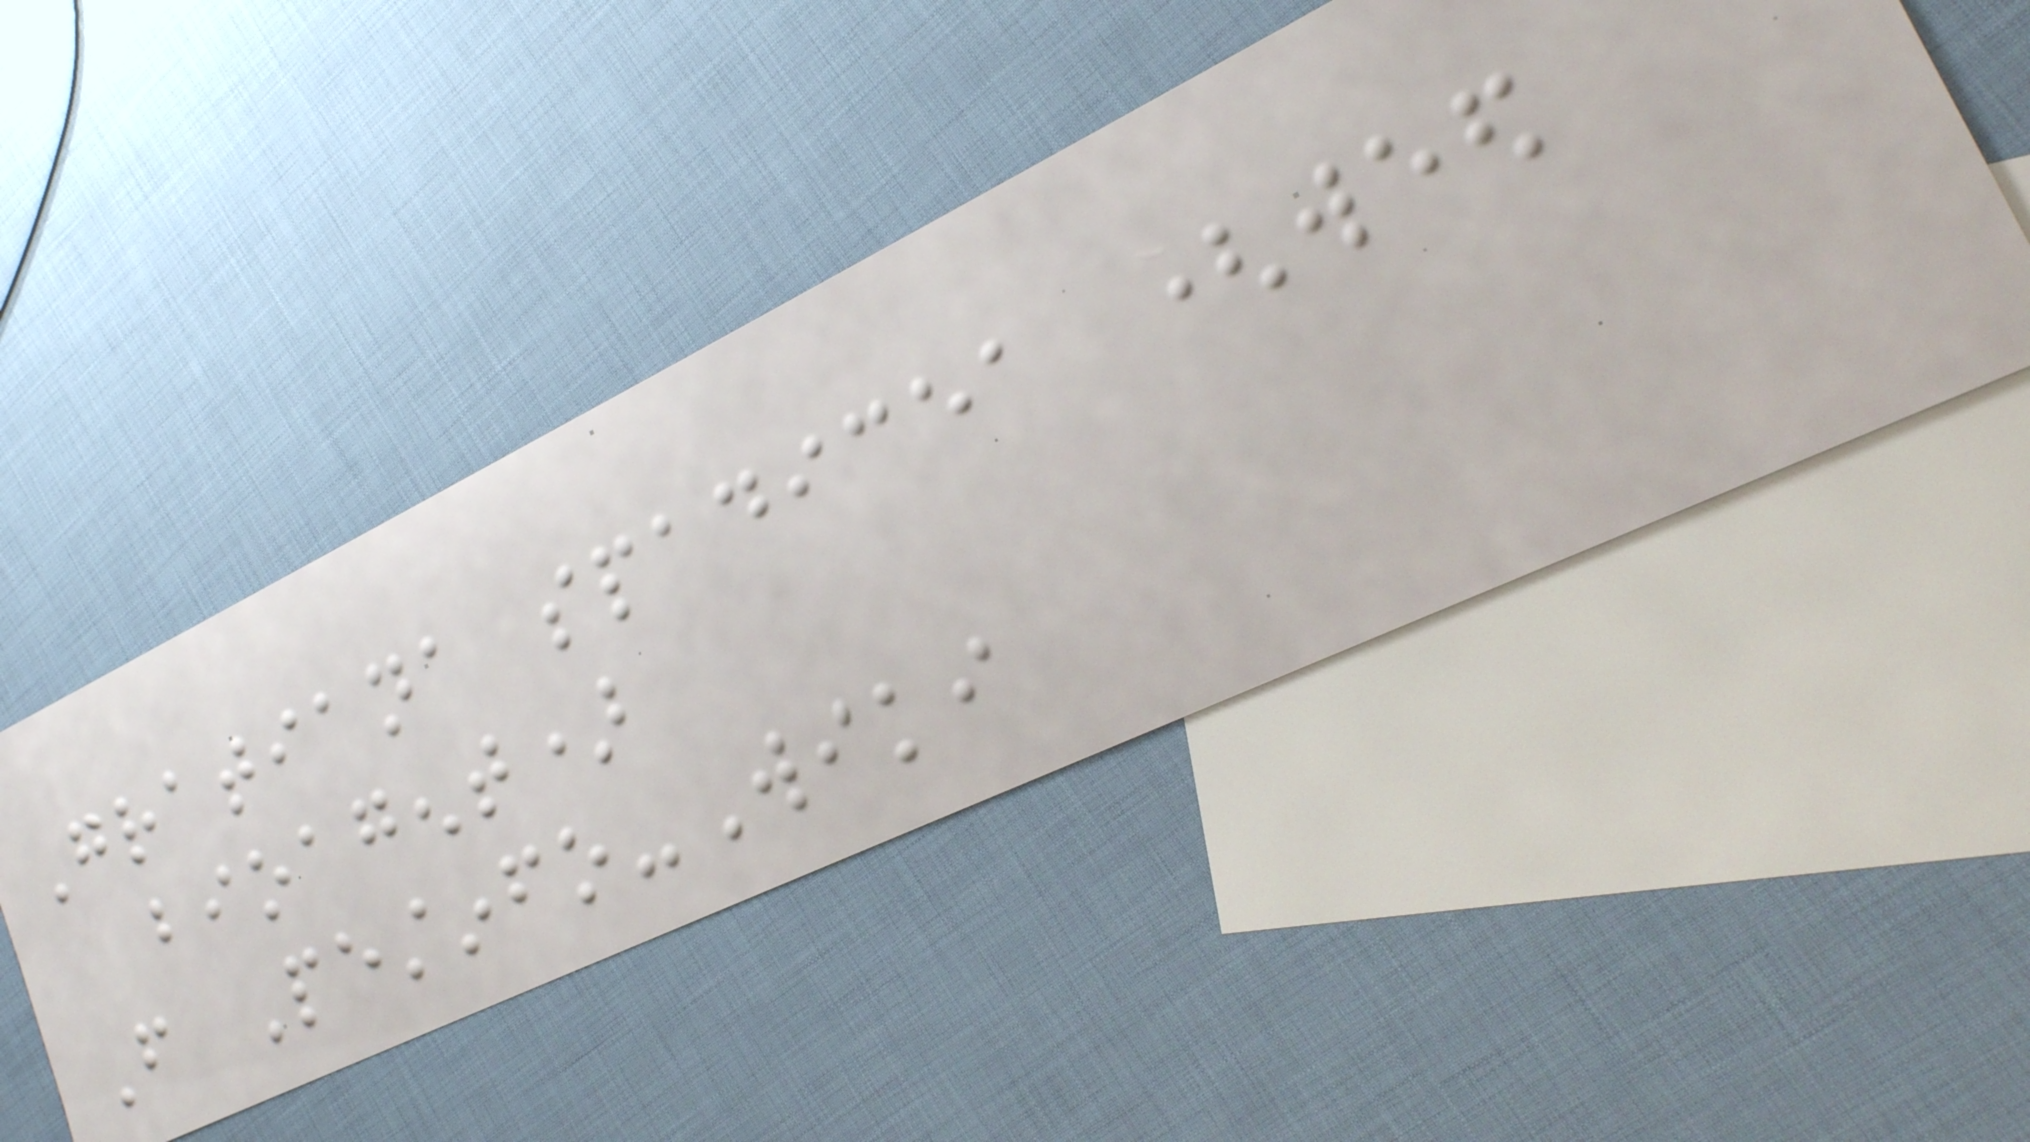Gratiana spadicea (weed
bioagent)
From Pestinfo-Wiki
